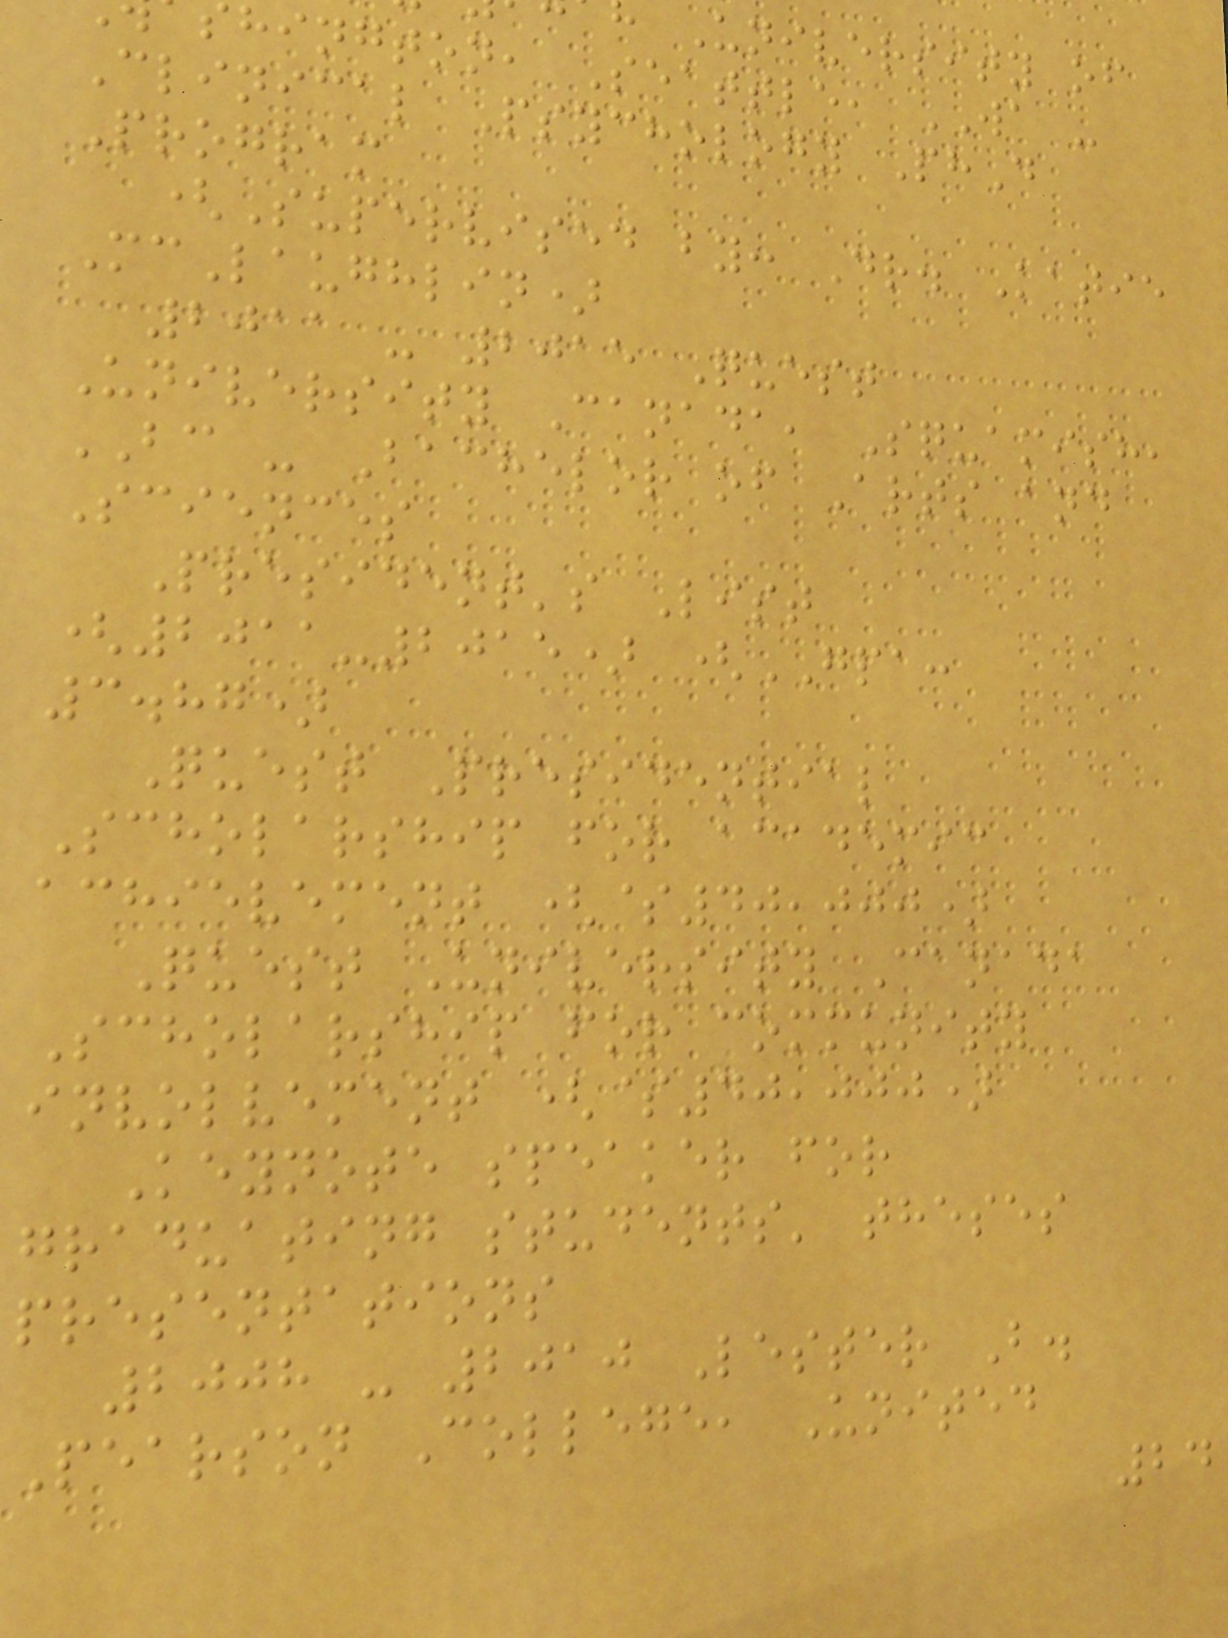University of
hington, Seattle, WA -
Clinical Psychology PhD
Program
(Supervised by: Dr. Katie
McLaughlin)
2011 - 2015 Quest
University Canada, Squamish,
BC - Bachelor of Arts and
Sciences
President's List
(2011-2015) (GPA:
3.87)
Quest Presidential
Scholarship for academic
achievement ($40,000)
Quest University Canada
Scholarship for community
involvement ($40,000)
Keynote speaker for
graduating students' theses
presentations
2008 - 2010 Lester B.
Pearson College, United
24
